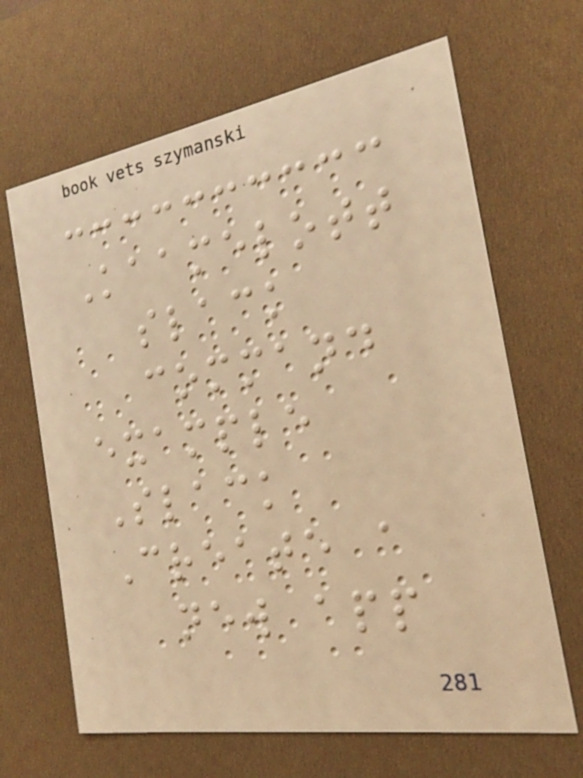Kaamelott
slack
command
example
Slack
Create a
new app
